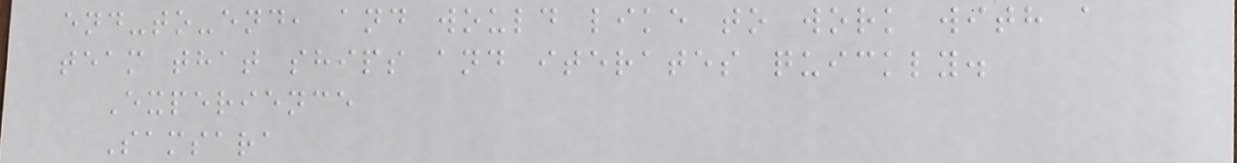end-to-end, and would like to work with a
team that ships and iterates quickly.
Experience
Samsara
